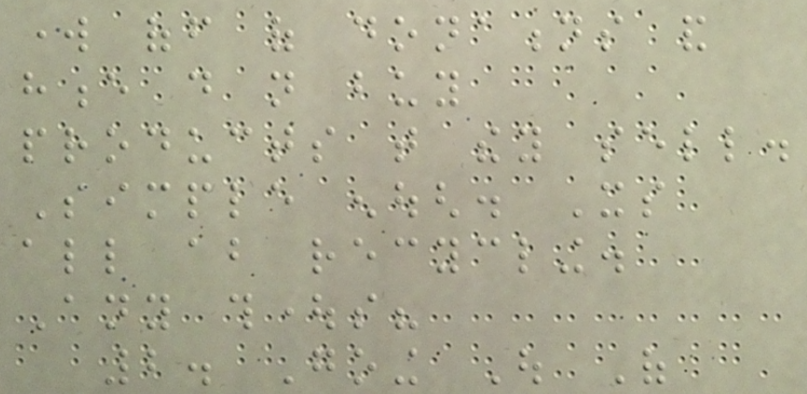work off of donations and
hence do not buy
products that they sell.
Simple enough. Its
all about recycling.
Any thoughts?
2. Going Out Of
